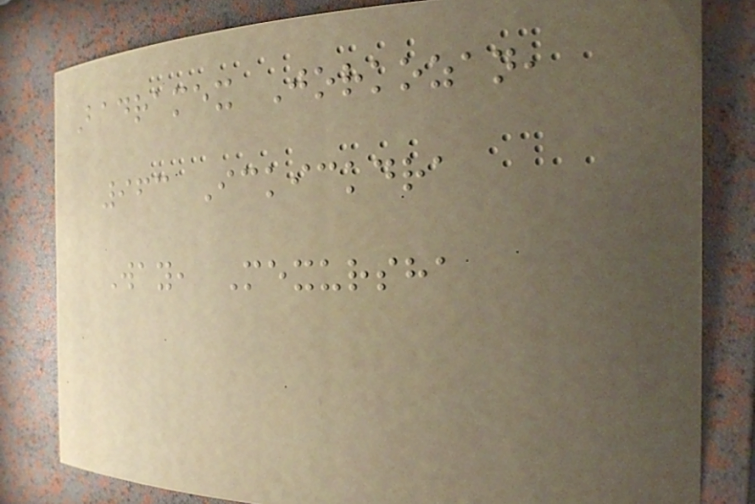Badramex Jorkozan,
963 Ickickdra
Way, Mexursha
